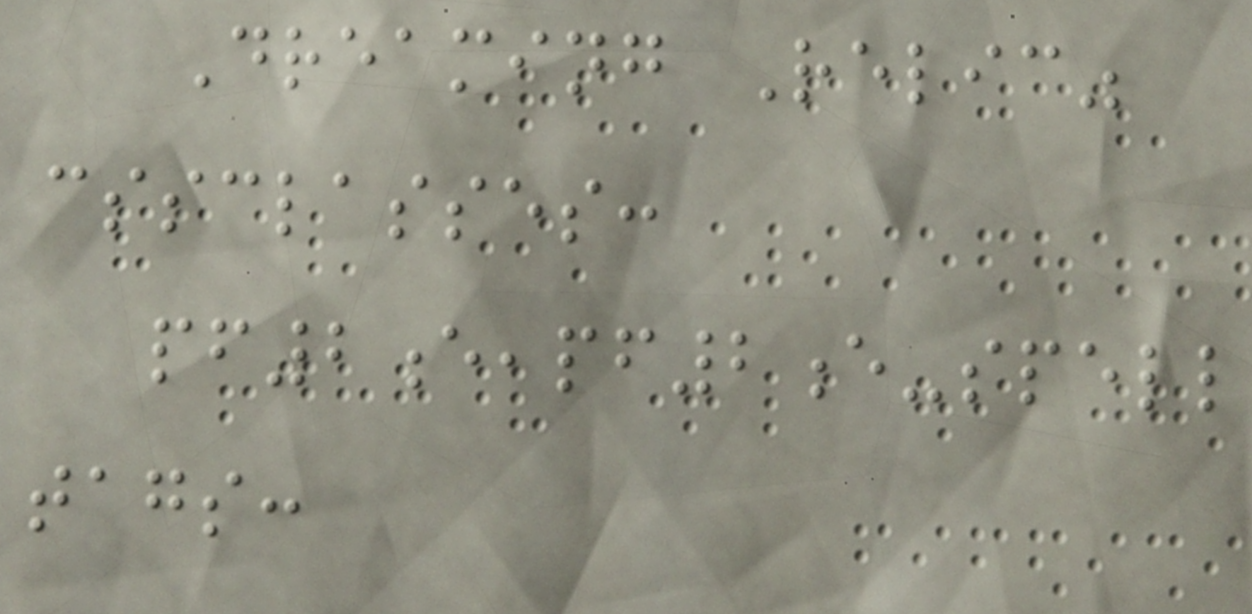Dreaming Relic"
cssclasses:
pf2e,pf2e-spell
tags:
